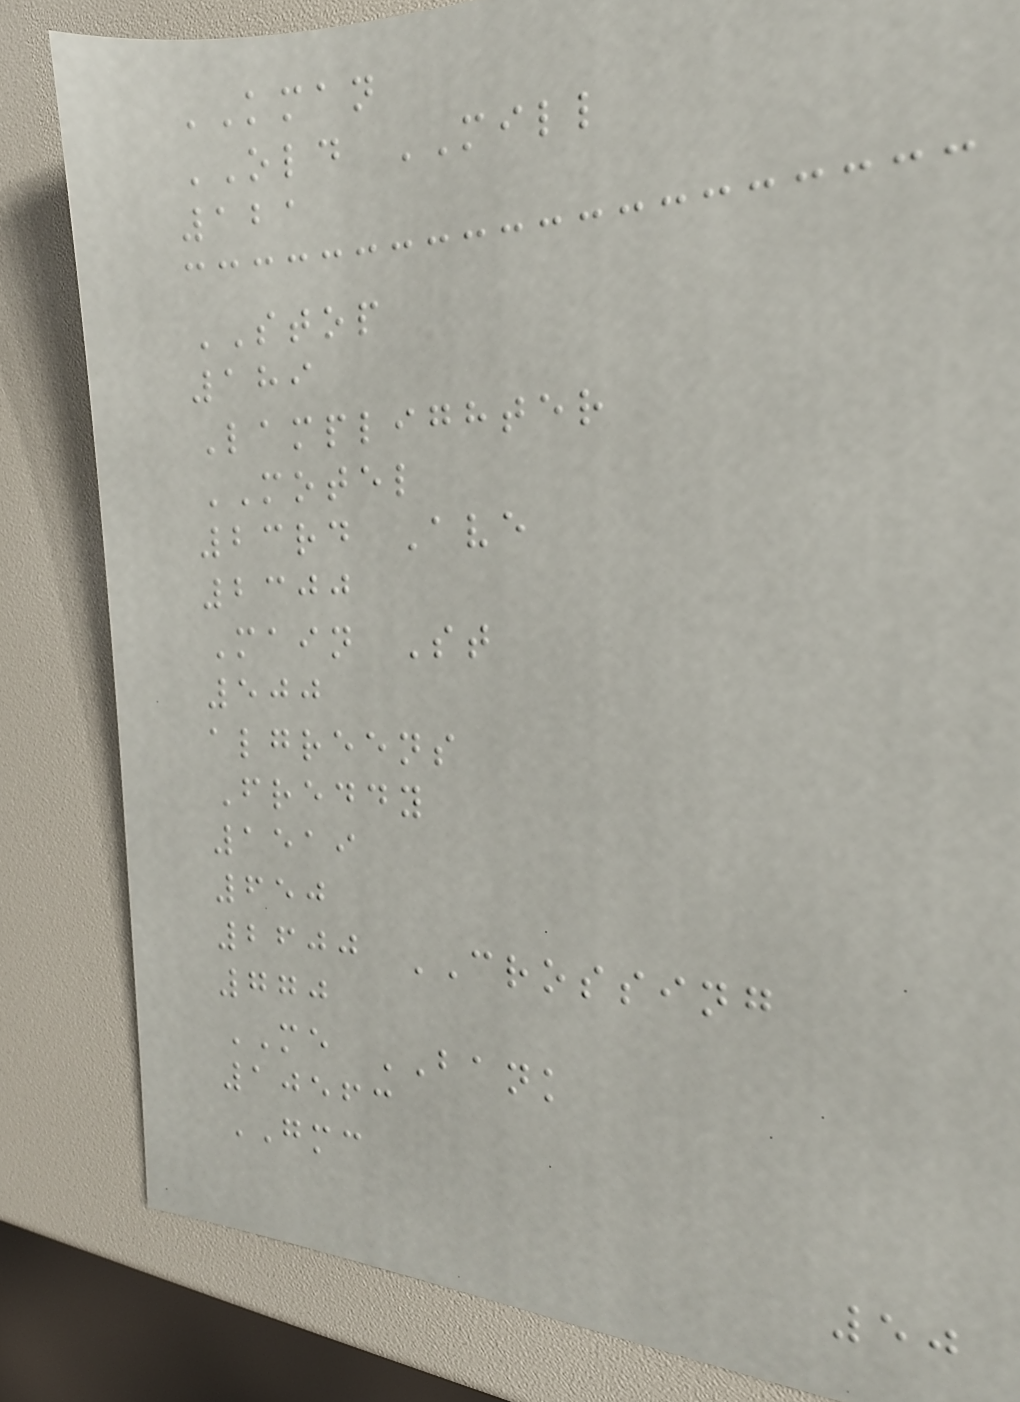KMAN
OLD MILL
121
STOP
189
Lamplighter
MOTEL
23rd Ave
2300
Main St
500
algreens
Freddy
1519
650
2600 CROSSING
770
ME BANK
10563
GMC
50
